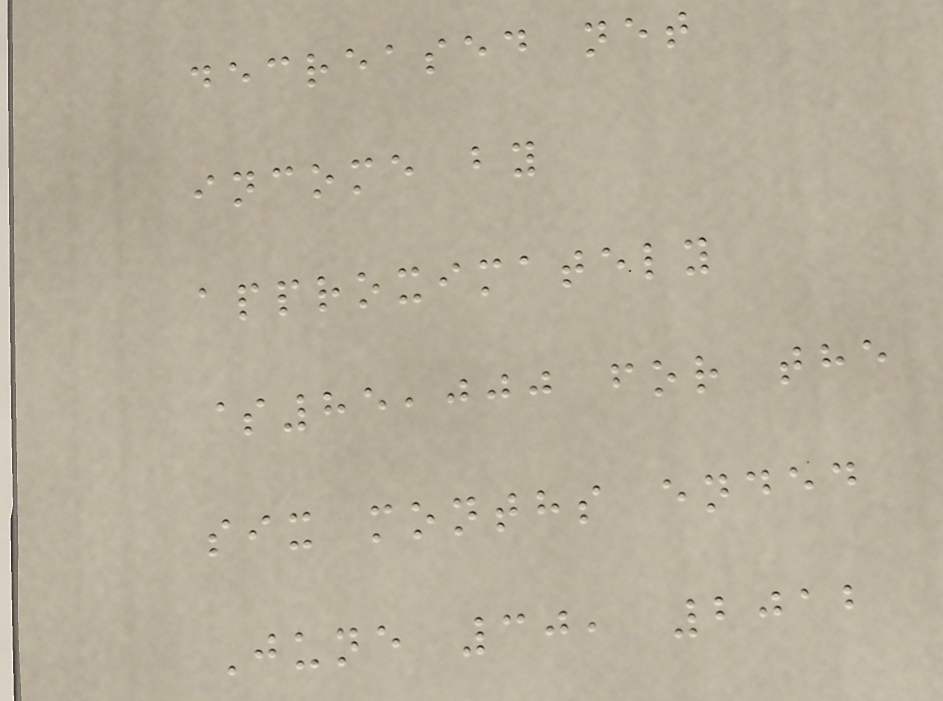decreased net
income by
approximately
$85,000 for the
six months ended
June 30, 2012
